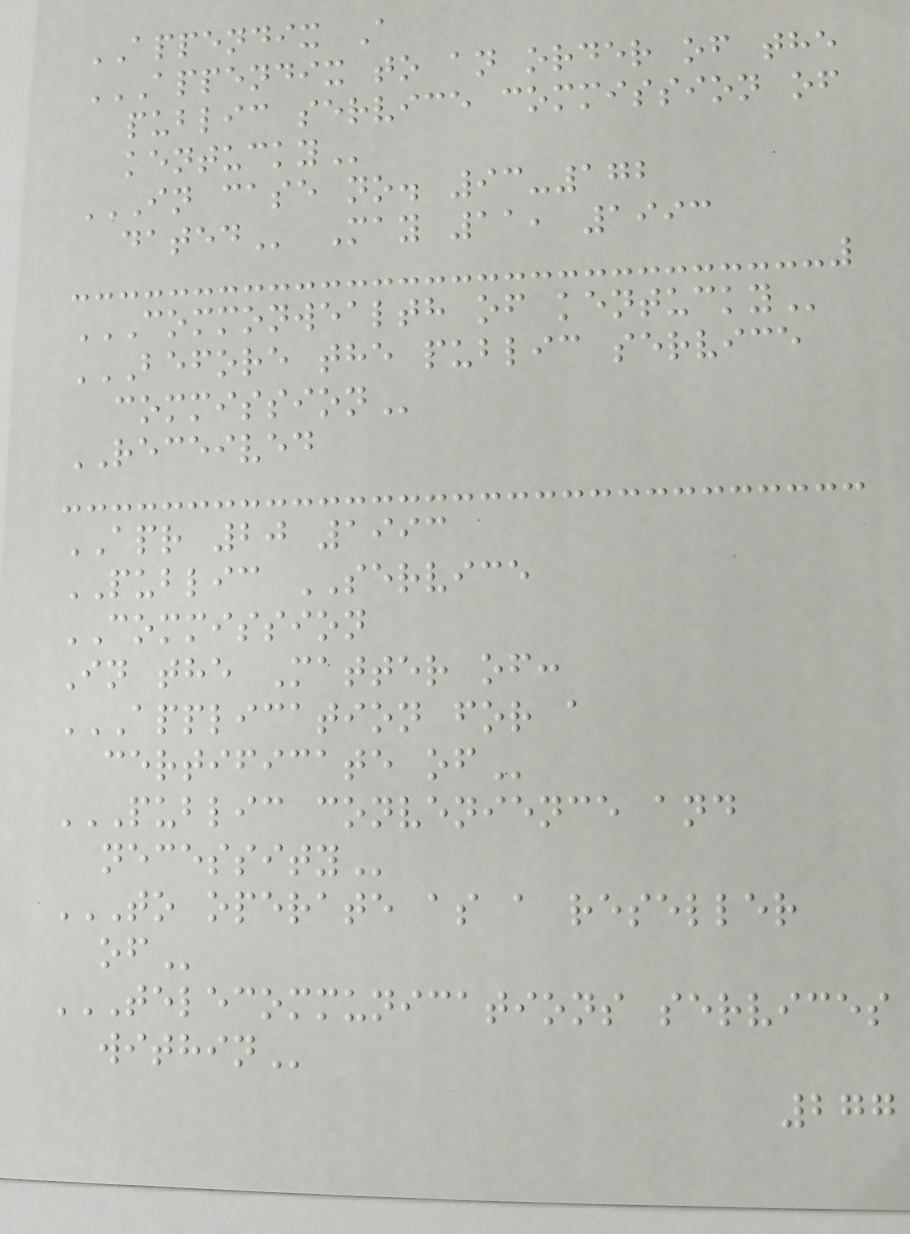APPENDIX A
APPENDIX TO AN ORDER OF THE
PUBLIC SERVICE COMMISSION OF
KENTUCKY
IN CASE NO. 93-172
DATED May 11, 1993
COMMONWEALTH OF KENTUCKY
BEFORE THE PUBLIC SERVICE
COMMISSION
RECEIVED
APR 20 1993
PUBLIC SERVICE
COMMISSION
In the Matter of:
APPLICATION FOR A
CERTIFICATE OF
PUBLIC CONVENIENCE AND
NECESSITY
TO OPERATE AS A RESELLER
OF
TELECOMMUNICATIONS SERVICES
WITHIN
277
